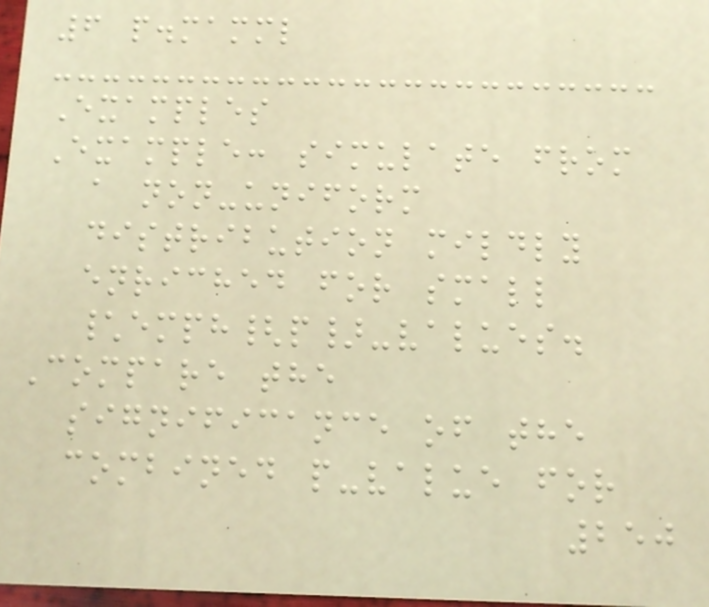6 p.mamml
Examples
Example: simulate from
a non-uniform
distribution mildly
enriched for small
\emph{p}-values.
Compare the
significance of the
combined p-value for
250
